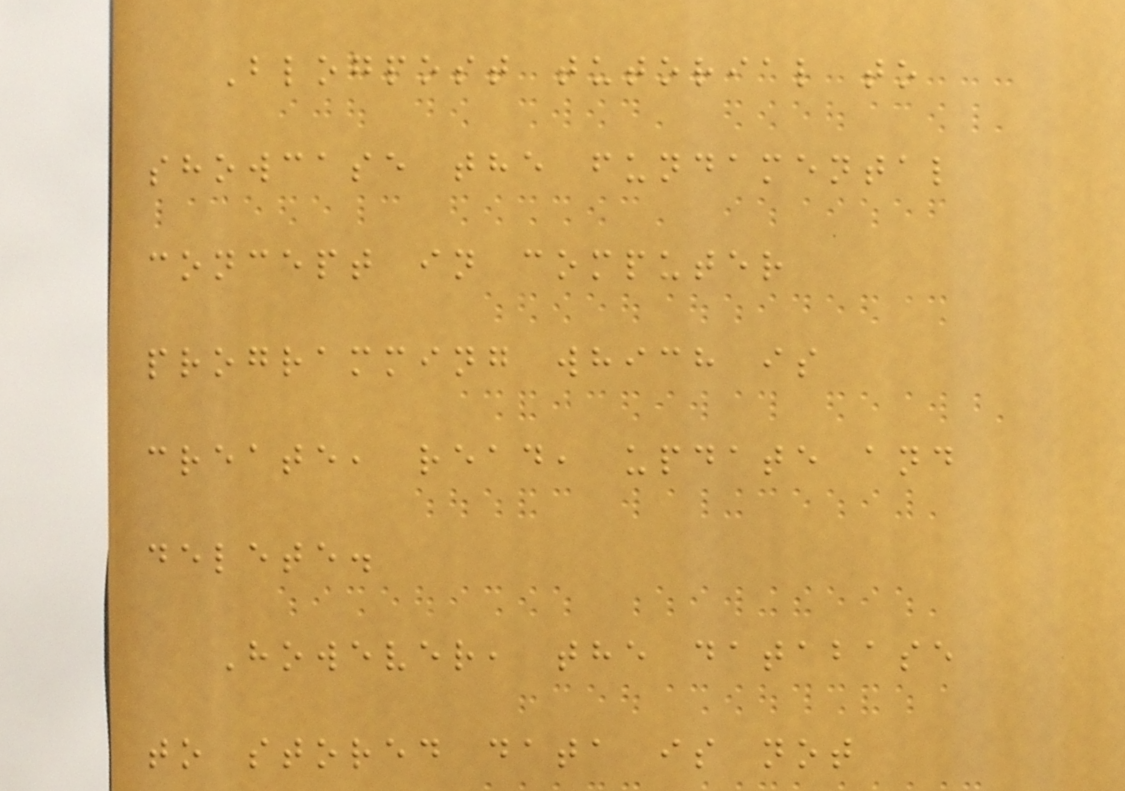Blogpost tutorial to
showcase the fundamental
concept in computer
programming which is
create, read, update and
delete.
However, the database
to stored data is not
